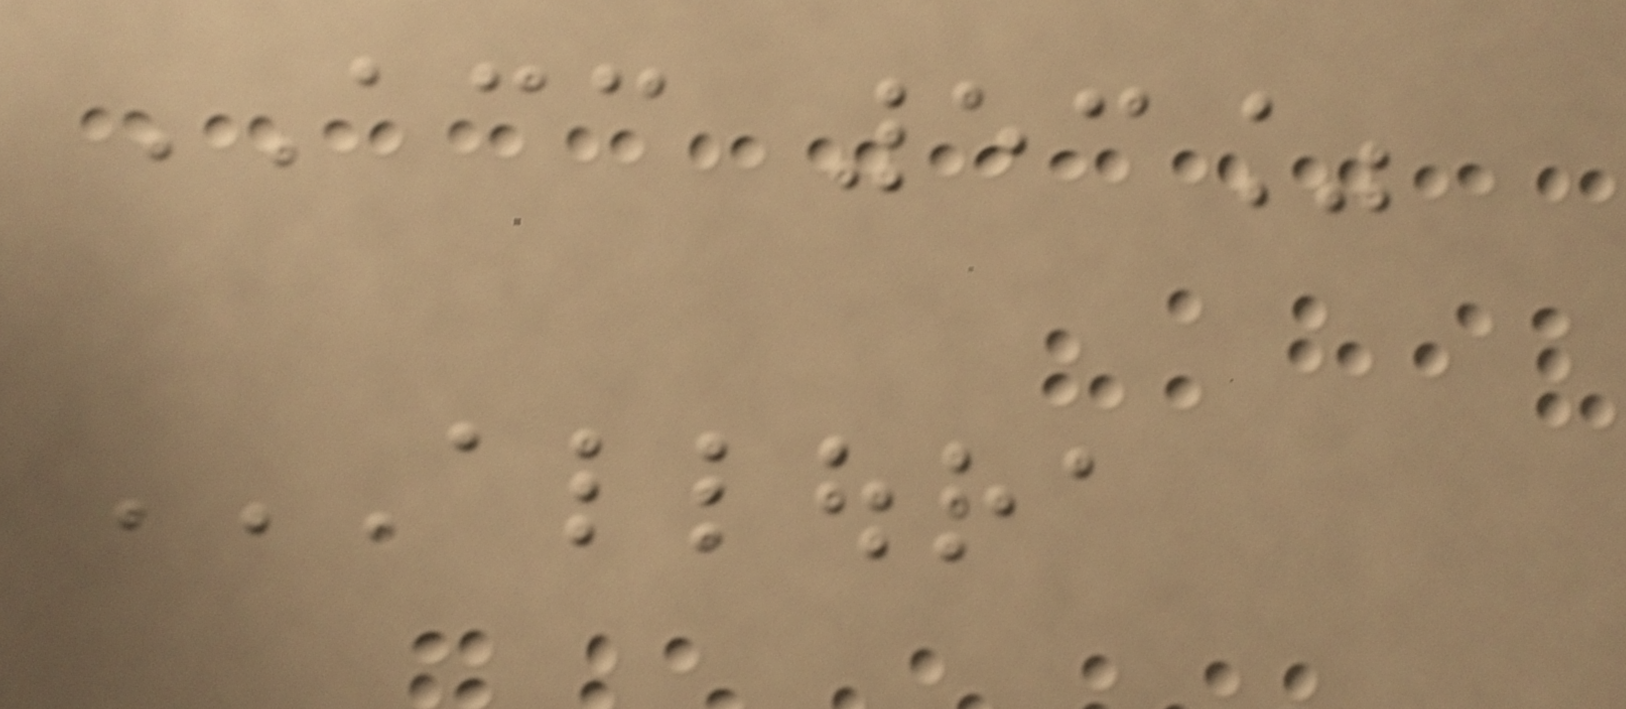ACC 53%
ALLOURA
